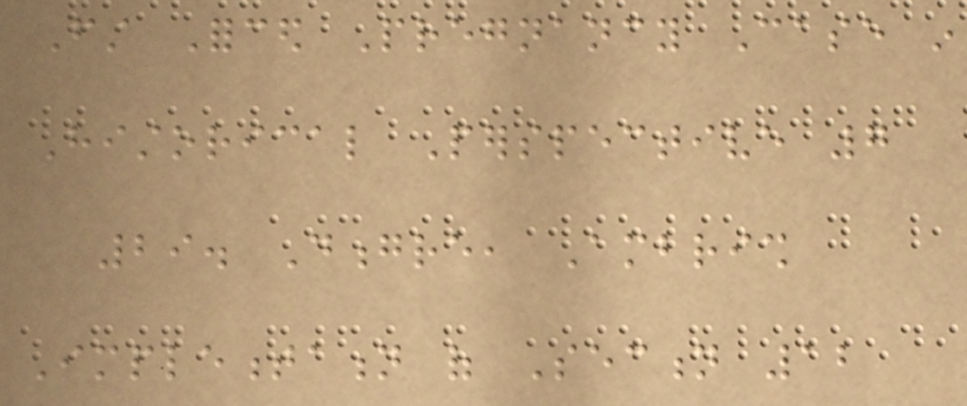First Forced Pregnancy Case in
Historical Perspective 7
29. Dongre, Ambrish
Implementation of Section 12
